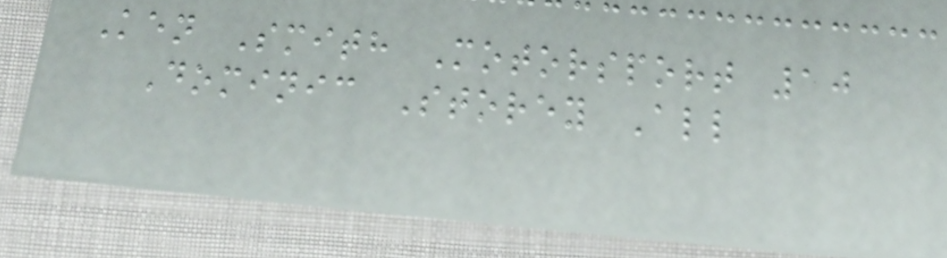Ken Smith Motorsport 10
Dominic Storey All
